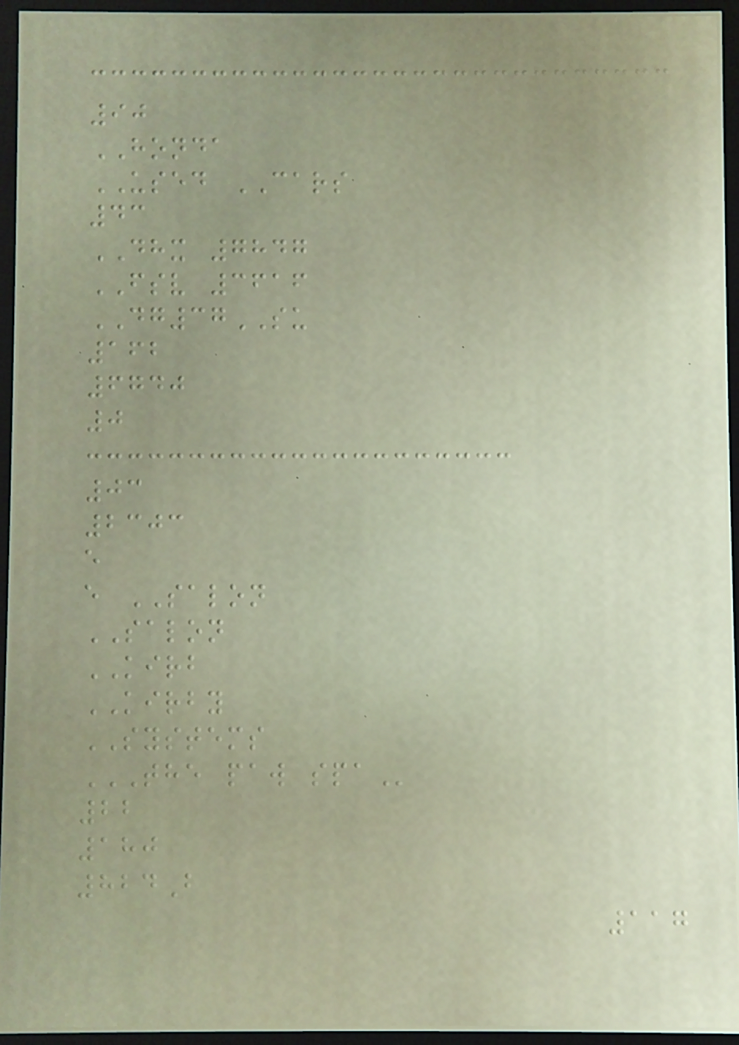90
HONDA
USED CARS
43
DHX 7847
FSV 3616
DG37SU
162
6740
0
03
2303
e
e SALON
SALON
KIRB
KIRBY
SYSTEMS
THE PAW SPA
22
180
824B
117
